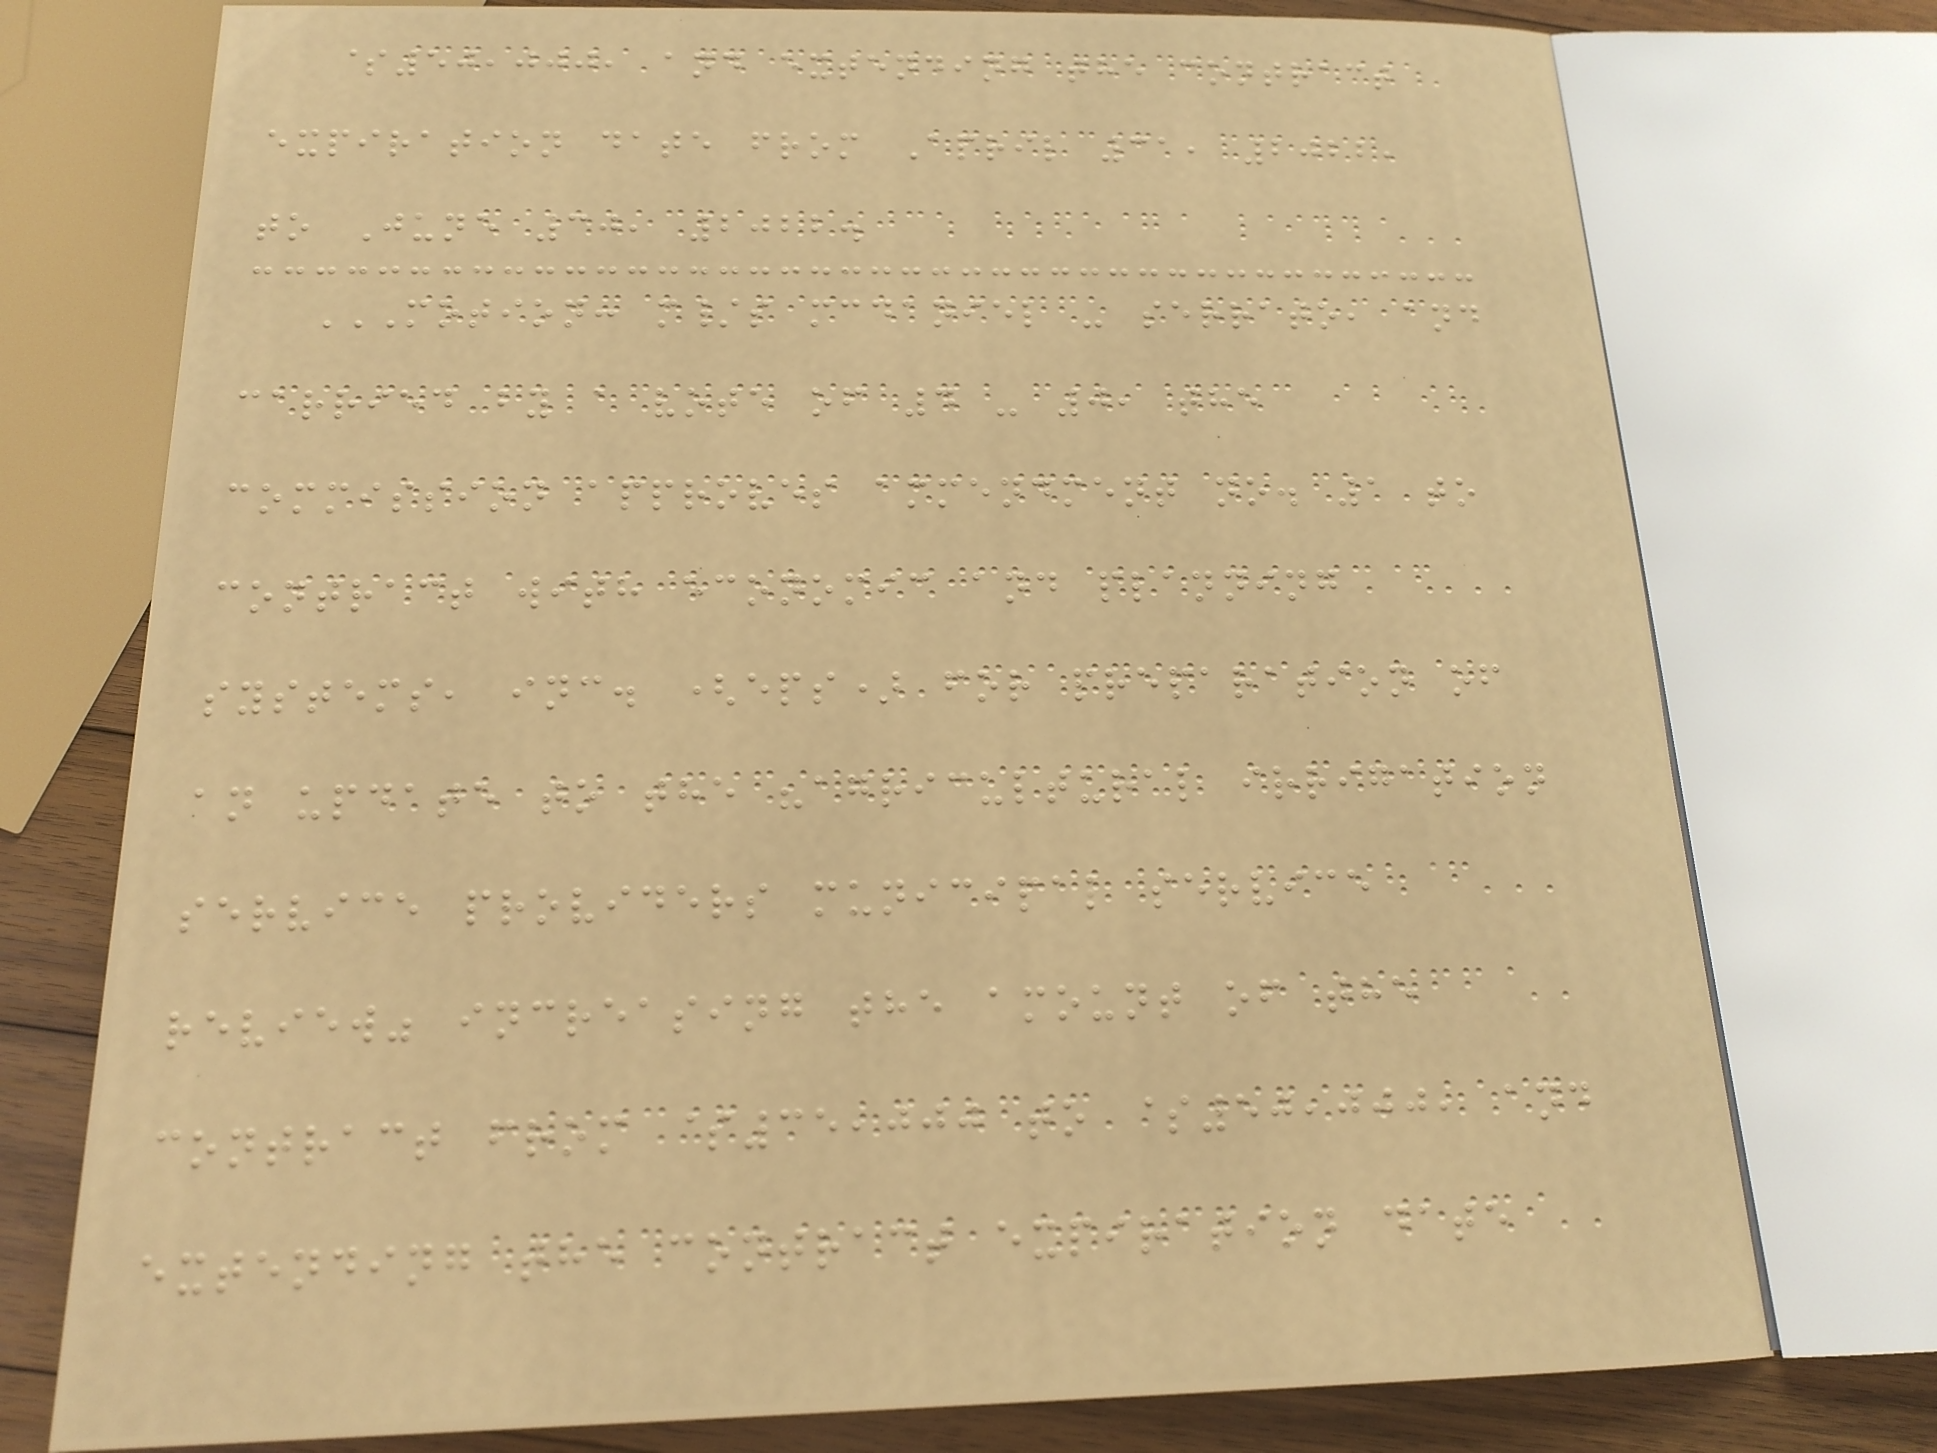$50,000, and extending the contract
expiration date from April 31, 2022,
to June 30, 2022.
MOTION: M/S MCDANIEL - SERRATO, AND
CARRIED BY A VOTE OF 4 - 0, THE
COMMISSION APPROVES AMMENDMENT NO. 1 TO
CONTRACT WITH ECONOMIC AND PLANNING
SYSTEMS, INC. (EPS) FOR PREPARATION OF
AN UPDATE TO THE "AGRICULTURAL IRRIGATION
SERVICE PROVIDERS MUNICIPAL SERVICE
REVIEW" INCREASING THE AMOUNT OF THE
CONTRACT FROM $35,000 TO $50,000, AND
EXTENDING THE CONTRACT EXPIRATION DATE
